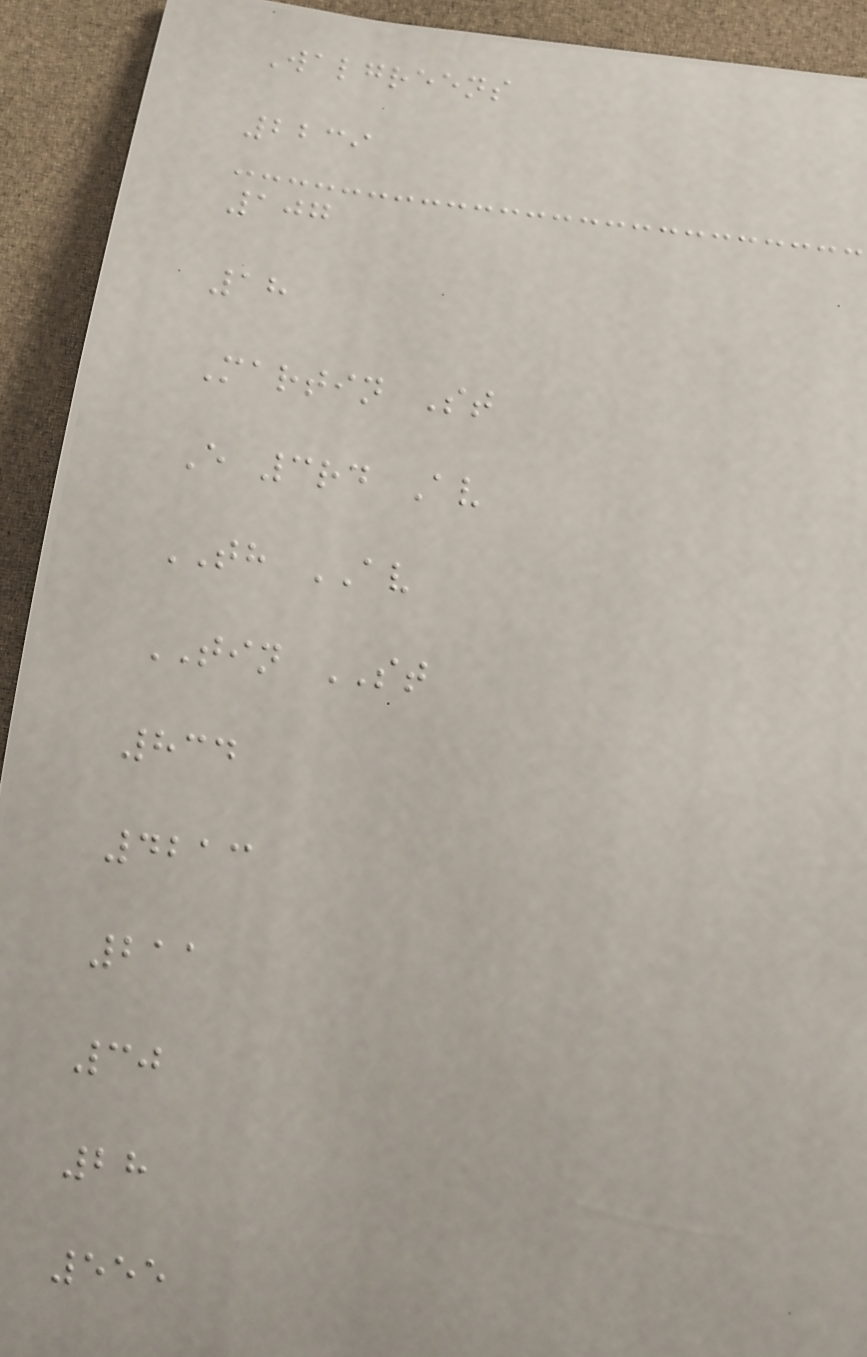Walgreens
2239
107
18
Martin St
E 3rd Av
TH AV
TIN ST
834
4213
211
30
28
555
